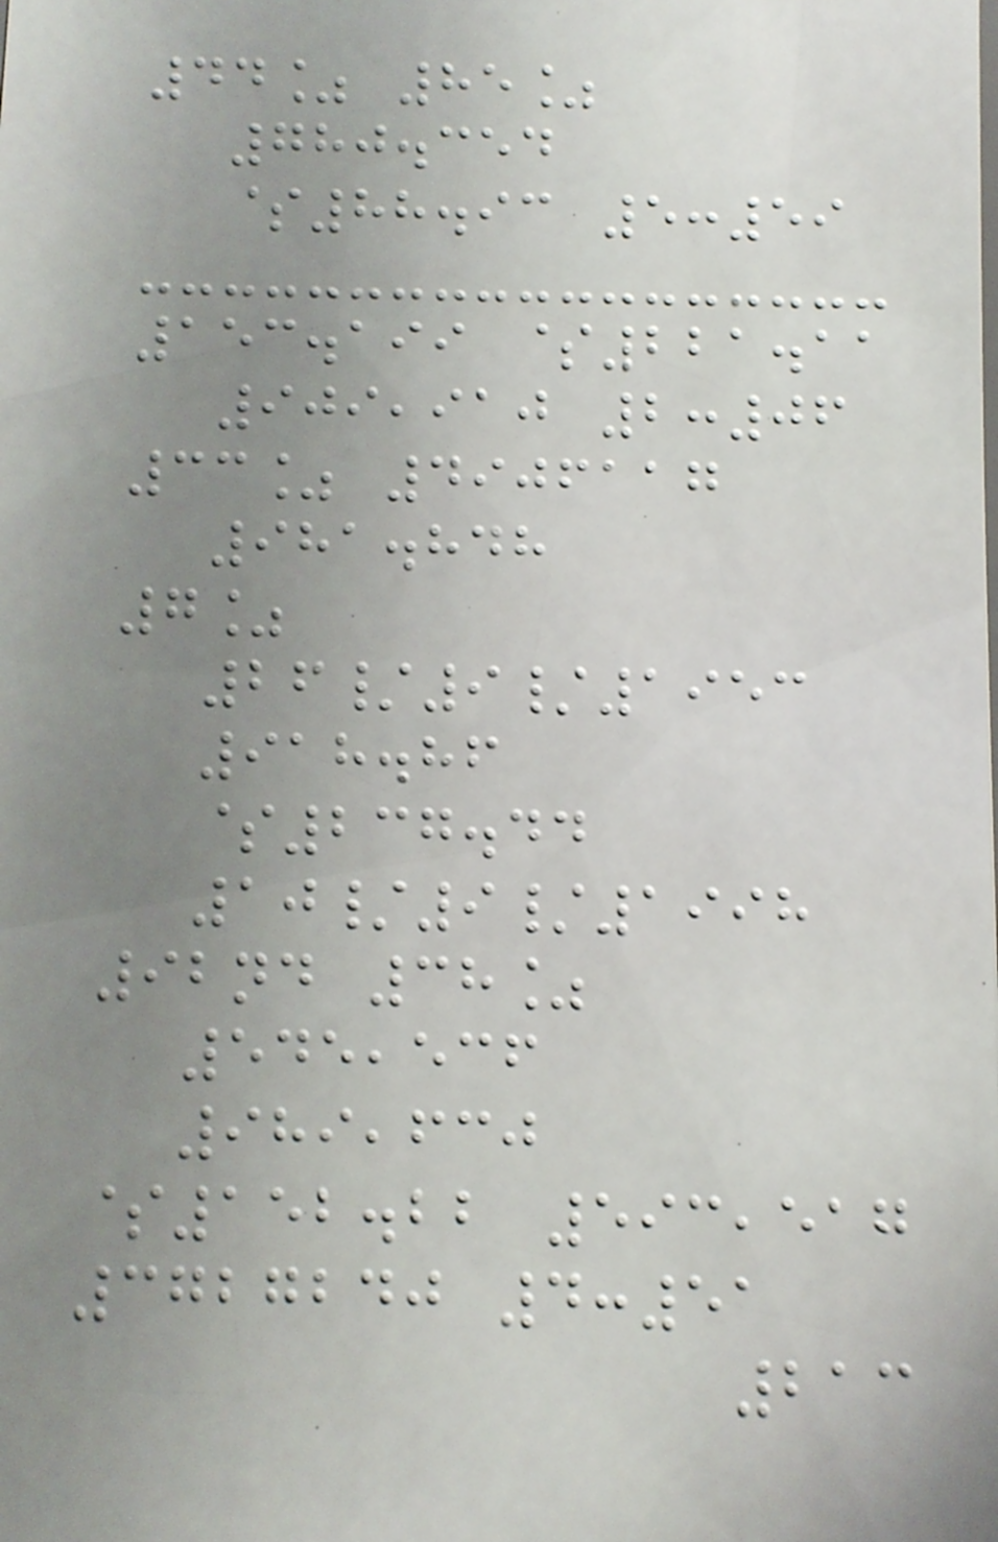44% 85%
780.354
$88.93 5:59
153.199 $221.11
909,910 2:06
33% 4906117
981.848
7%
26/9/1953
918.86
$237.44
10/9/1998
92nd 38%
545,536
989,630
$152.22 593,517
3727240 4:51
213
